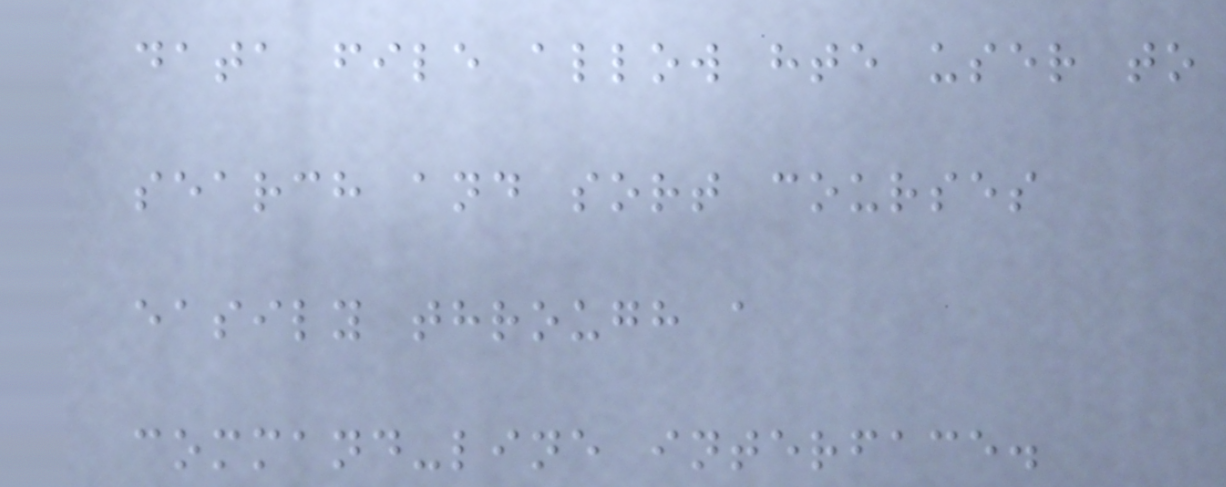data file allow hte user to
search and sort courses
easily through a
command-line interface.
